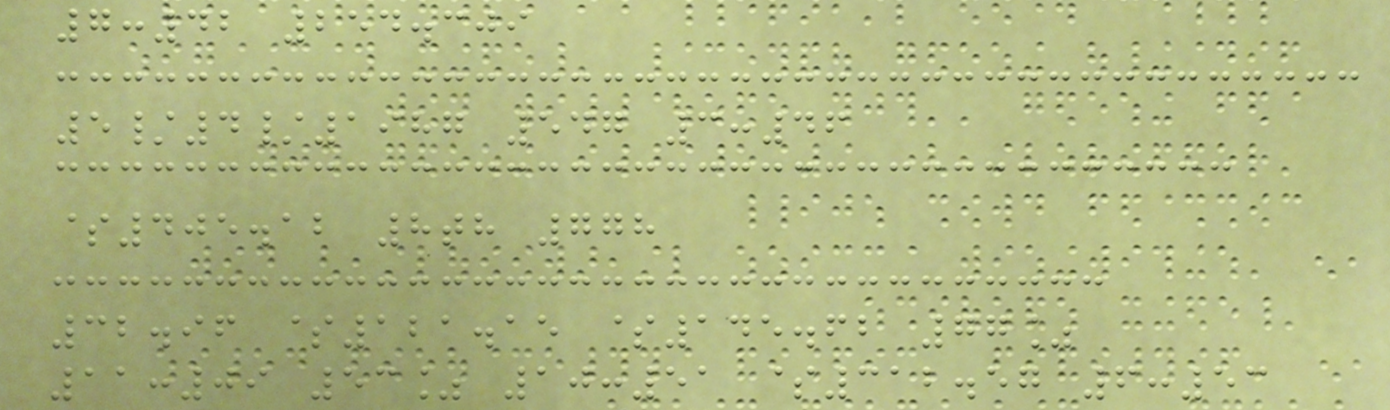7:42 254.309
5/4/1987 547 3:46
$405.12 8th 778
32.96 $121.15 $145.62 77%
11:09 53% 10:51 $312.57 6:53
